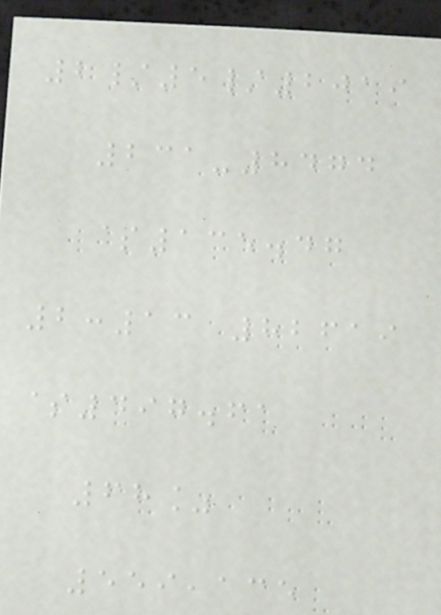2/5/2019
231-8474
$135.47
2:13 82619
$497.61
68%
559,135
